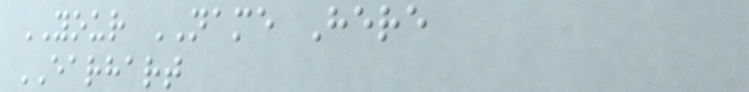YOUR NAME Here
EARHART
